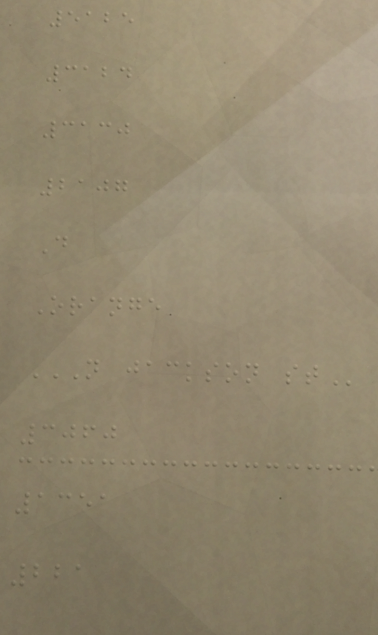5125
3124
3130
2107
D
Orange
N JACKSON ST
3060
1351
221
